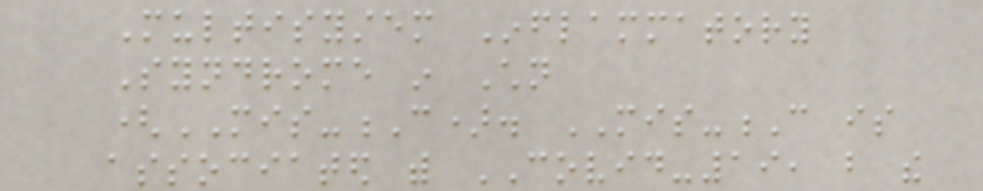Multisystem Inflammatory
Syndrome in Children
(MIS-C). MIS-C is
associated with COVID-19, but the
